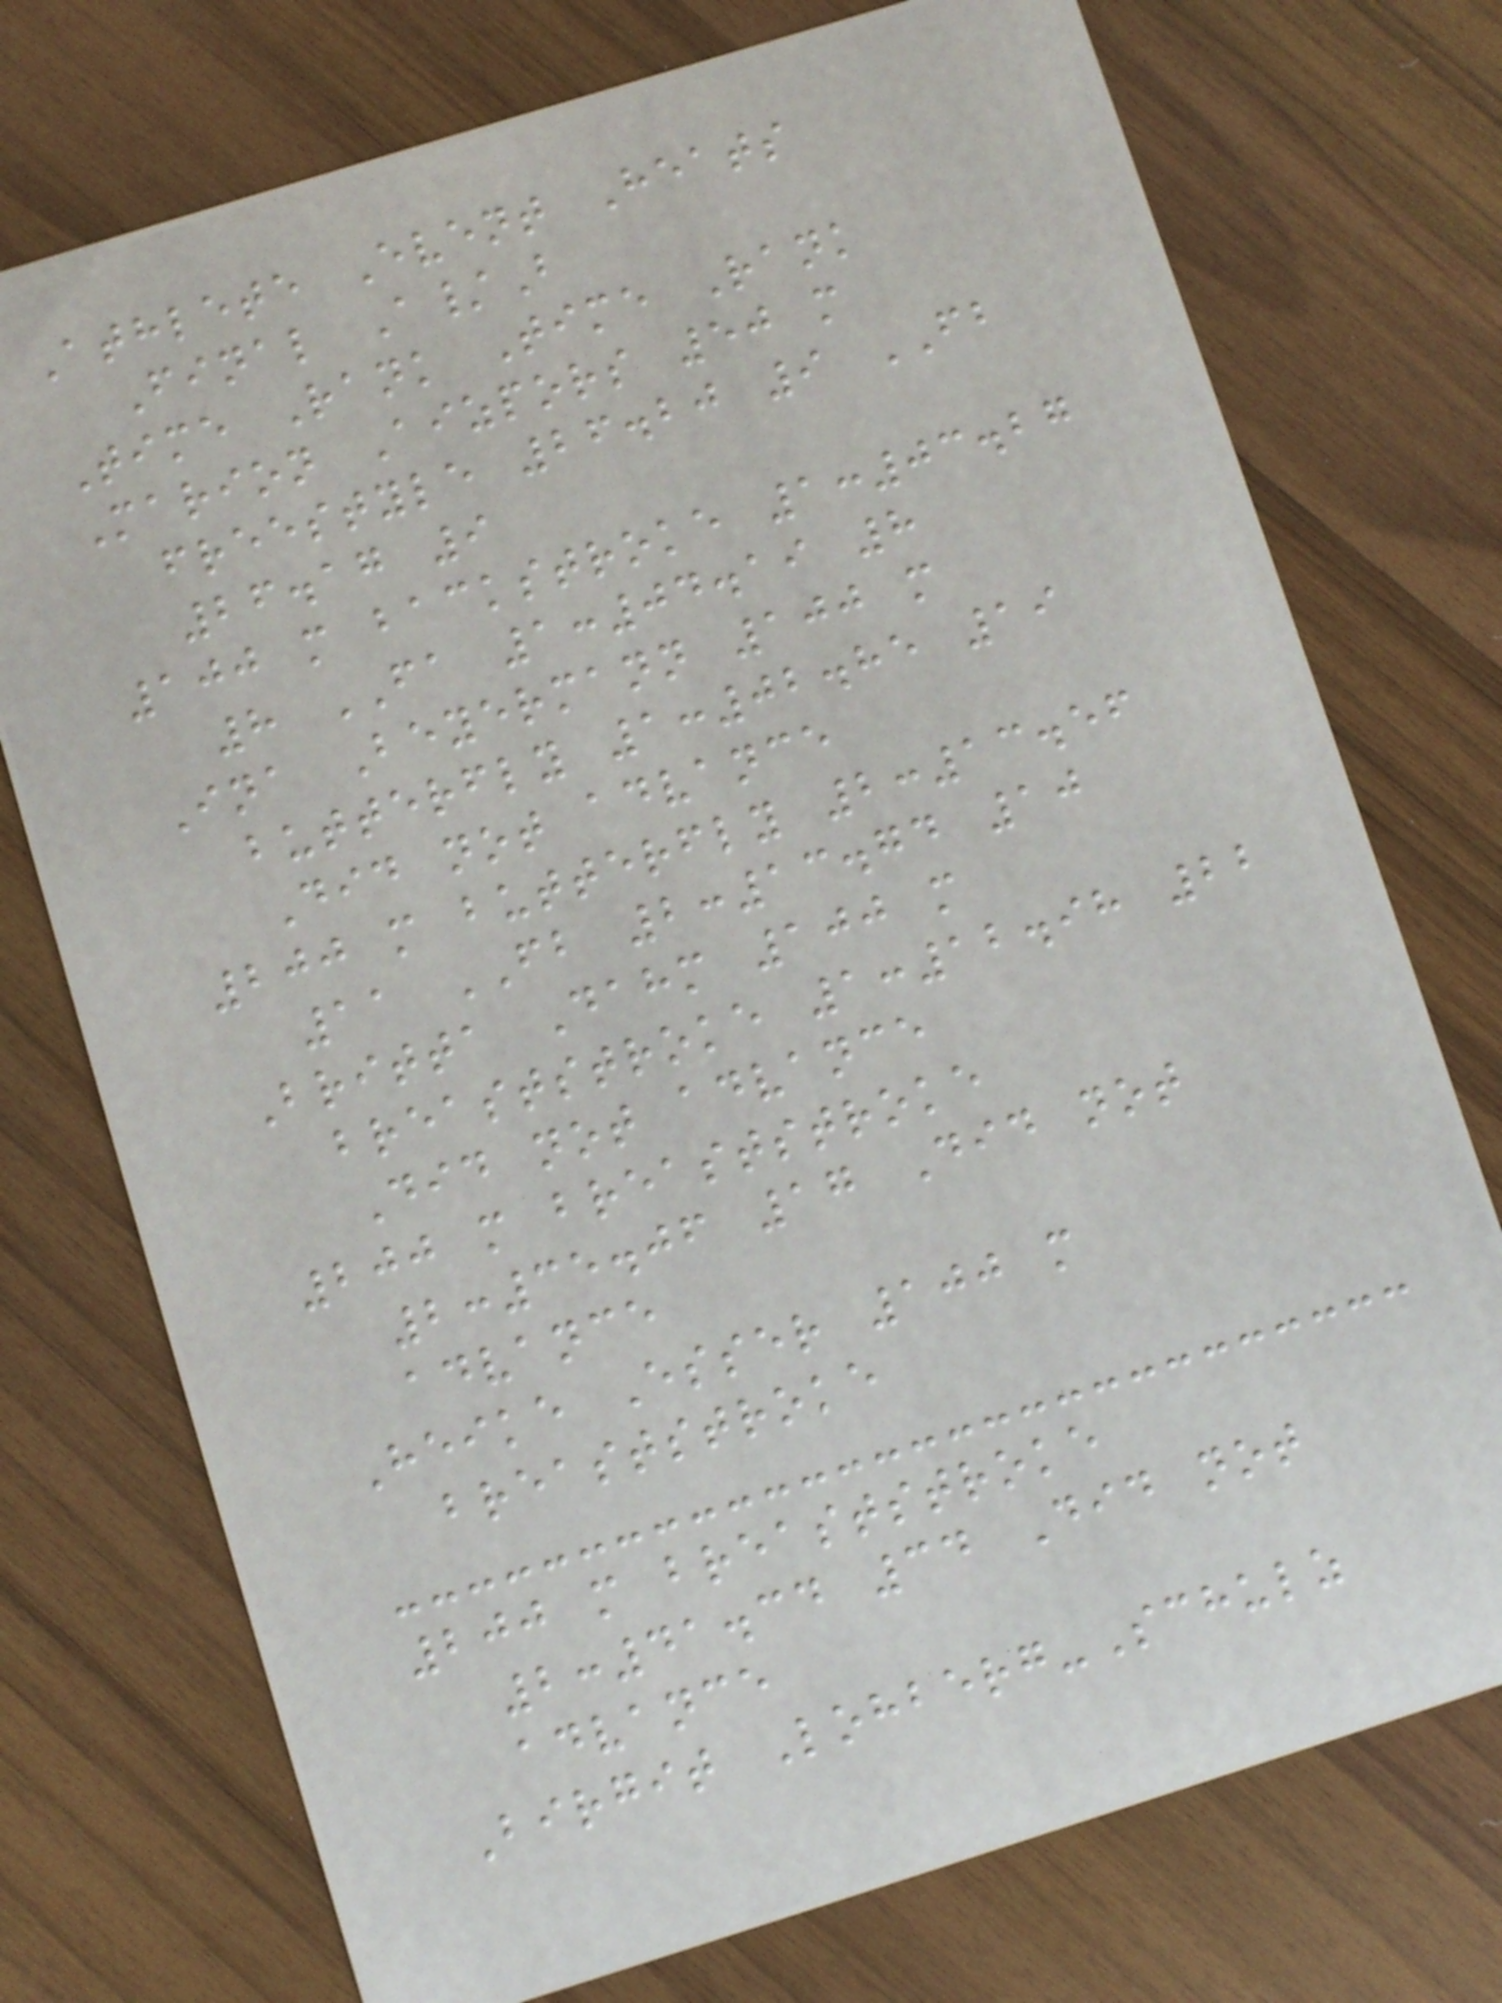Athlete Event Heats
Final A/B
Time Rank Time Rank
Marion Aizpors 50 m
freestyle 26.20 9 FB
26.17 9
100 m backstroke 1:03.27
8 FA 1:04.19 8
Ina Beyermann 100 m
butterfly 1:02.85 19
Did not advance
200 m butterfly 2:13.56
11 FB 2:13.74 10
Britta Dahm 100 m
breaststroke 1:12.98 22
Did not advance
200 m breaststroke
2:35.06 17 Did not
advance
Heike Esser 100 m
breaststroke
200 m breaststroke
2:41.34 34 Did not
advance
Birgit Lohberg-Schulz
